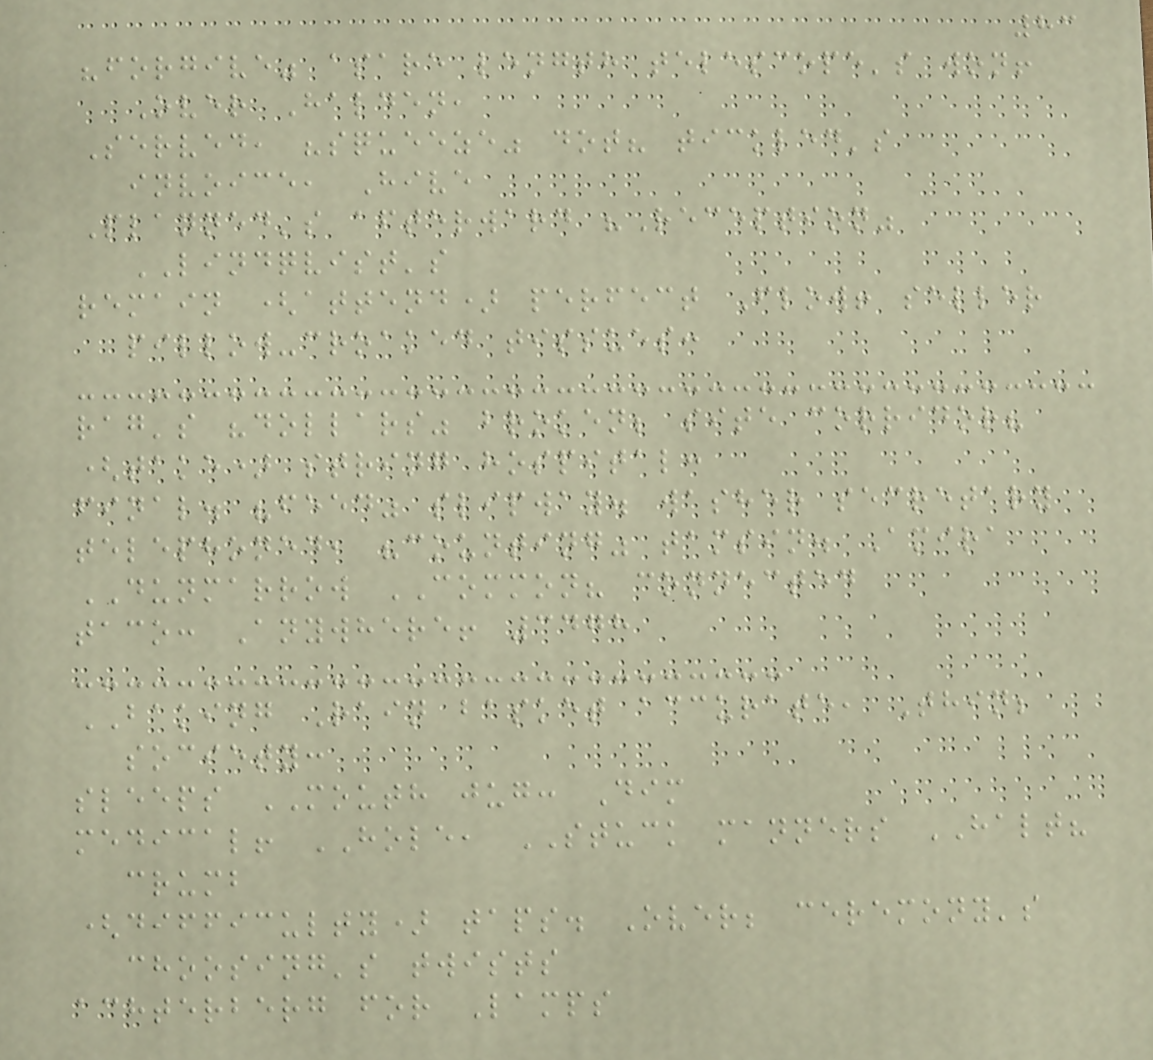83
"forgive" asare length telescope's won!
Over Halden,
Served, "squeeze" dot? tickled's
invoice, Hive
Planned's afterward "Reception"
LINDQVIST's
remain (attend) perfect Flow! seller
pillow-croaked tissues:
rag's "dollars" broken; site corridor?
(take) string hospital:
final. "feed" slipway. washer secretary
telephoned, "counting" tamsin. Amira
DUNMARROW COMMON? connected
taco: Anywhere! 3478
BAKING Rain basket accurate, Thin;
society:
sleeps MOUTH jug: Dim
medical! HOLE, STUCK manners HALT?
crumb
(difficulty) taps. Over; ceremony's
choosing's twists
achterberg for Lamps
